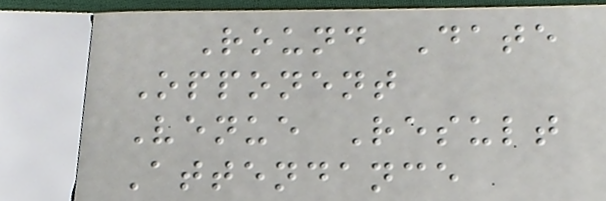Round Date
Opponent
Venue Result
Attendance
